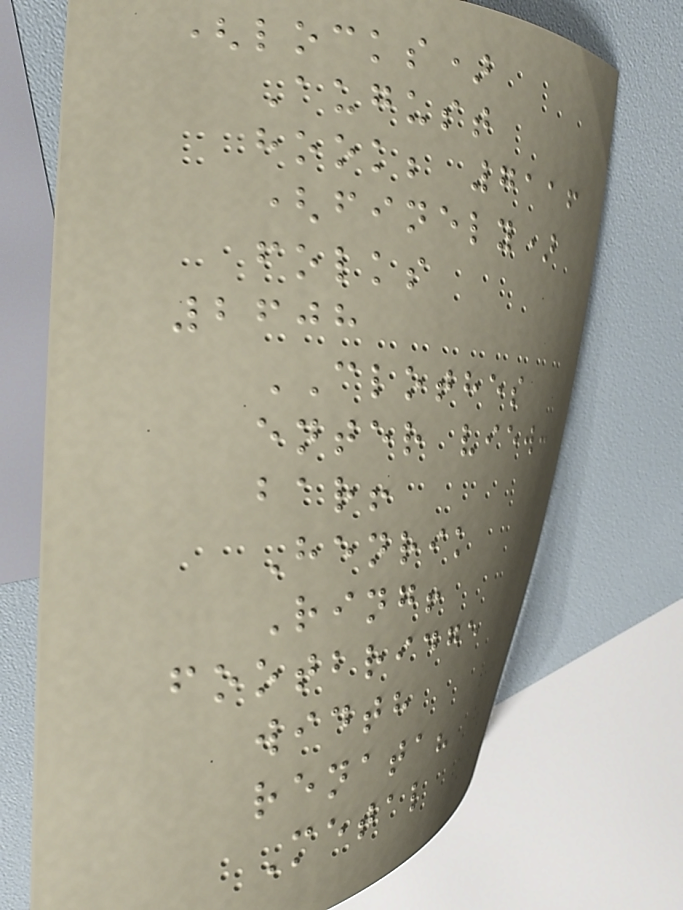(locks)
August
hook; 7116
(finely)
folks
2608
CLOTHES
enter view:
bar!
Henrik
Ring!
footbridge
width
renata?
Metal
